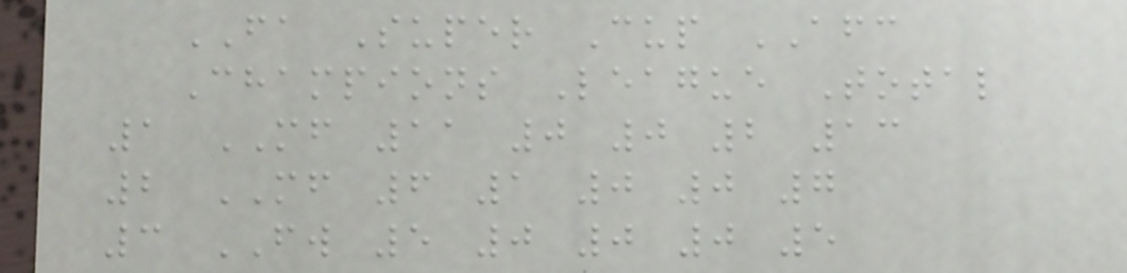FA Super Cup AFC
Champions League Total
1 MF 11 0 0 2 13
2 MF 6 1 0 0 7
3 FW 5 0 0 0 5
